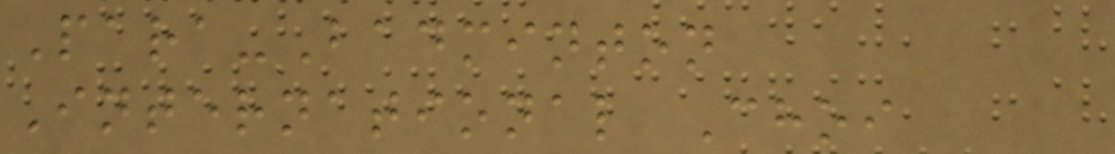Para-Badminton
International Choi
